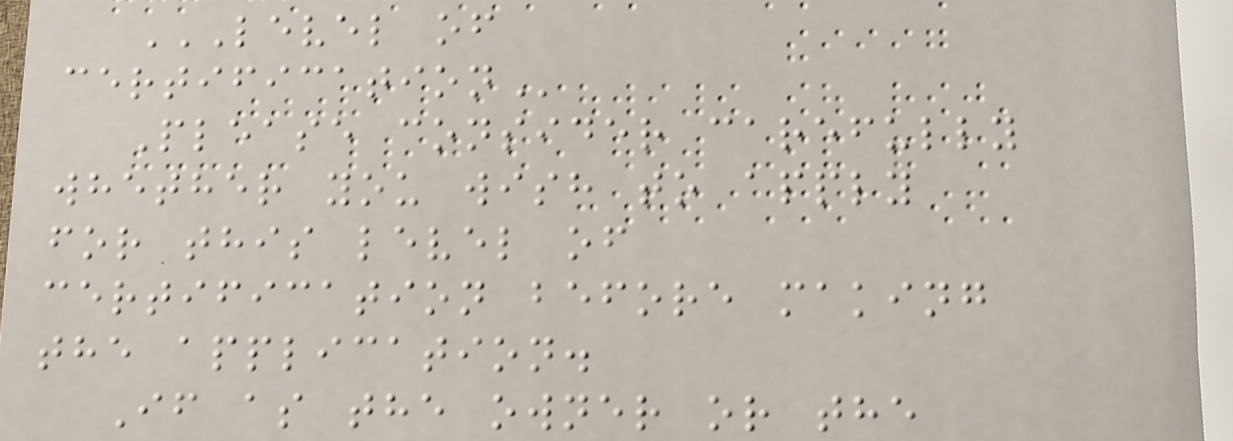LEVEL OF
CERTIFICATION
Please consider carefully
whether you wish to apply
for this level of
certification before making
the application.
If as the owner or the
